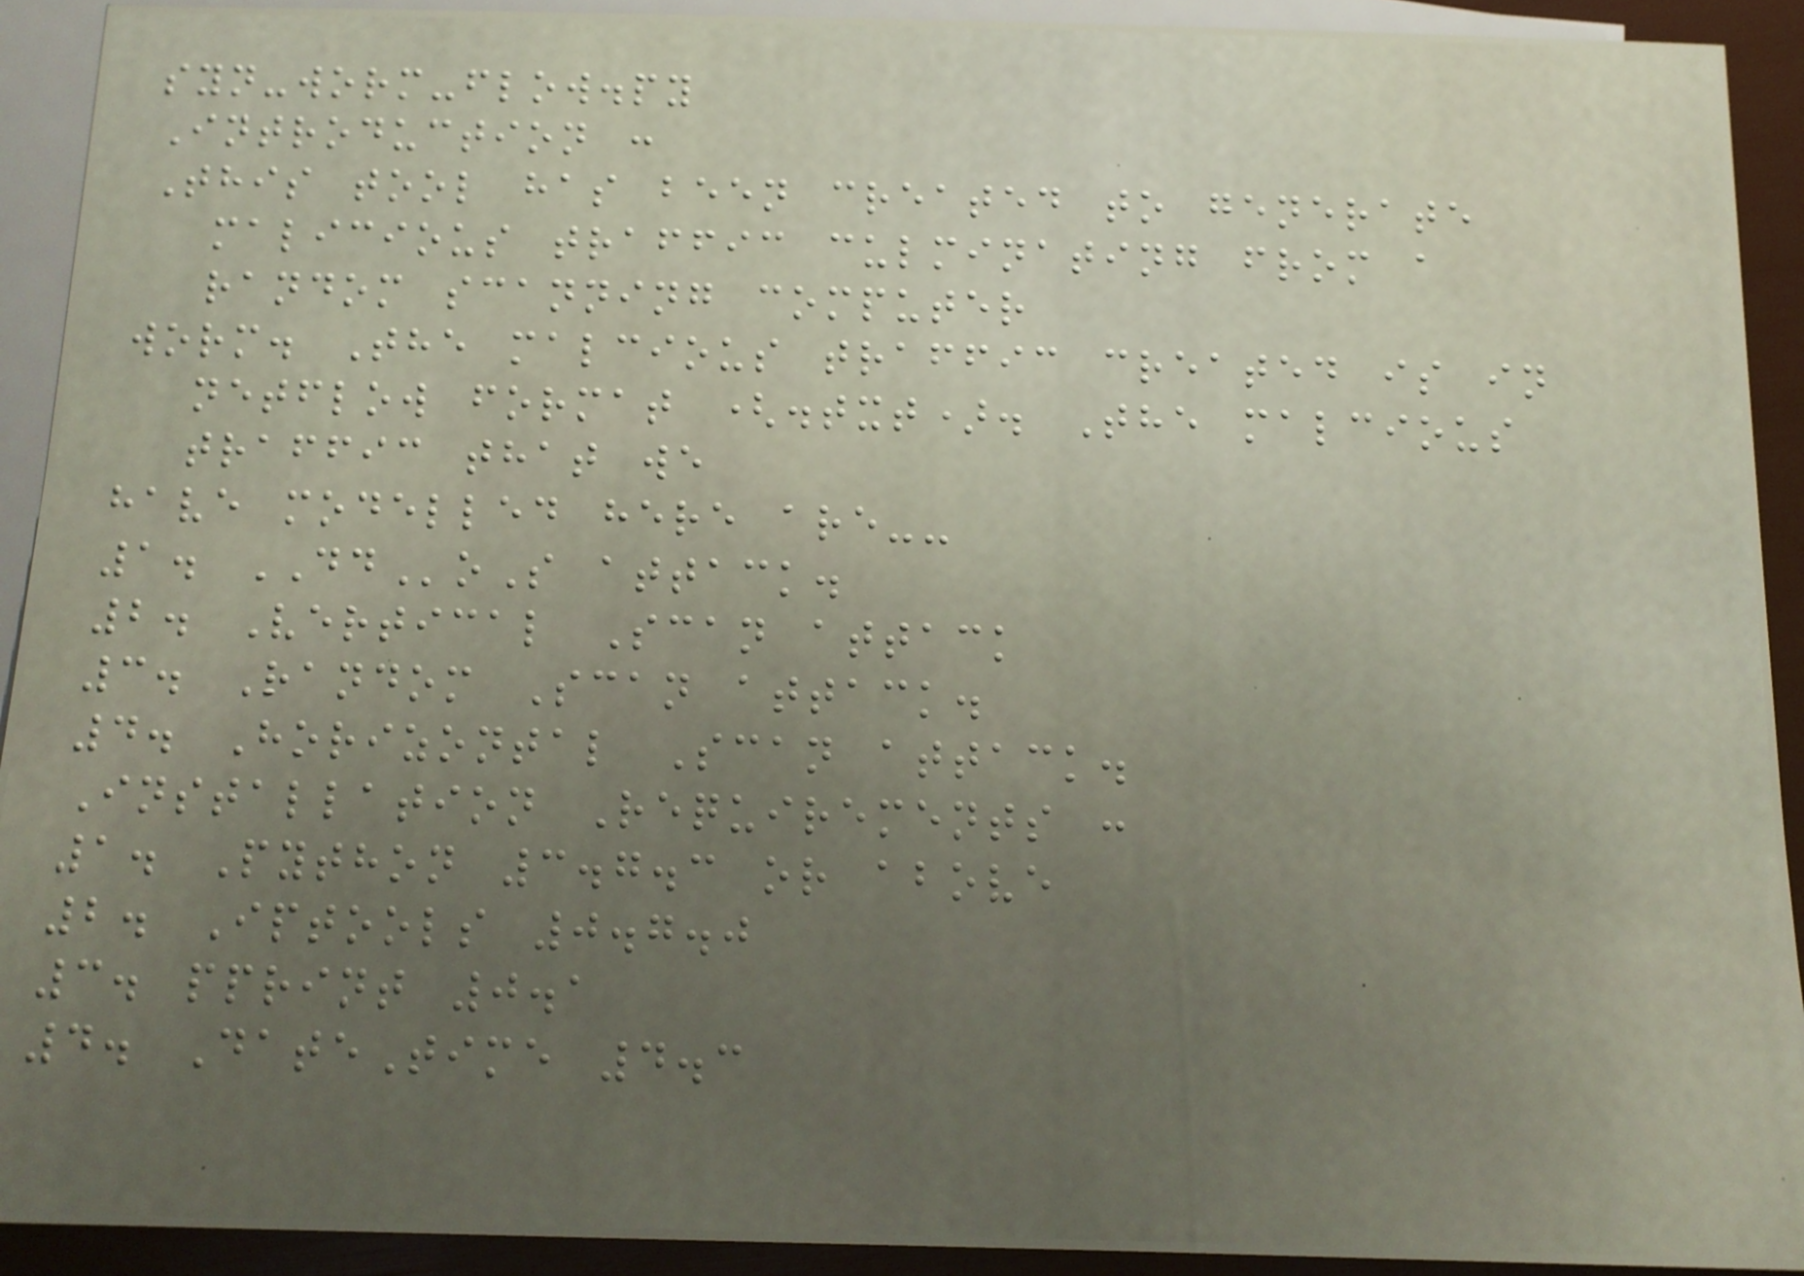syn-worm-flow.py
Introduction :
This tool has been created to generate
malicious traffic culminating from a
random scanning computer
worm. The malcious traffic created is in
netflow format (.txt). The malcious
traffic that we
have modelled here are--
1. DDoS attack.
2. Vertical Scan attack
3. Random Scan attack.
4. Horizontal Scan attack.
Installation Requirements :
1. Python 3.7.3 or above
2. Iptools 0.7.0
3. pprint 0.1
4. DateTime 4.3
